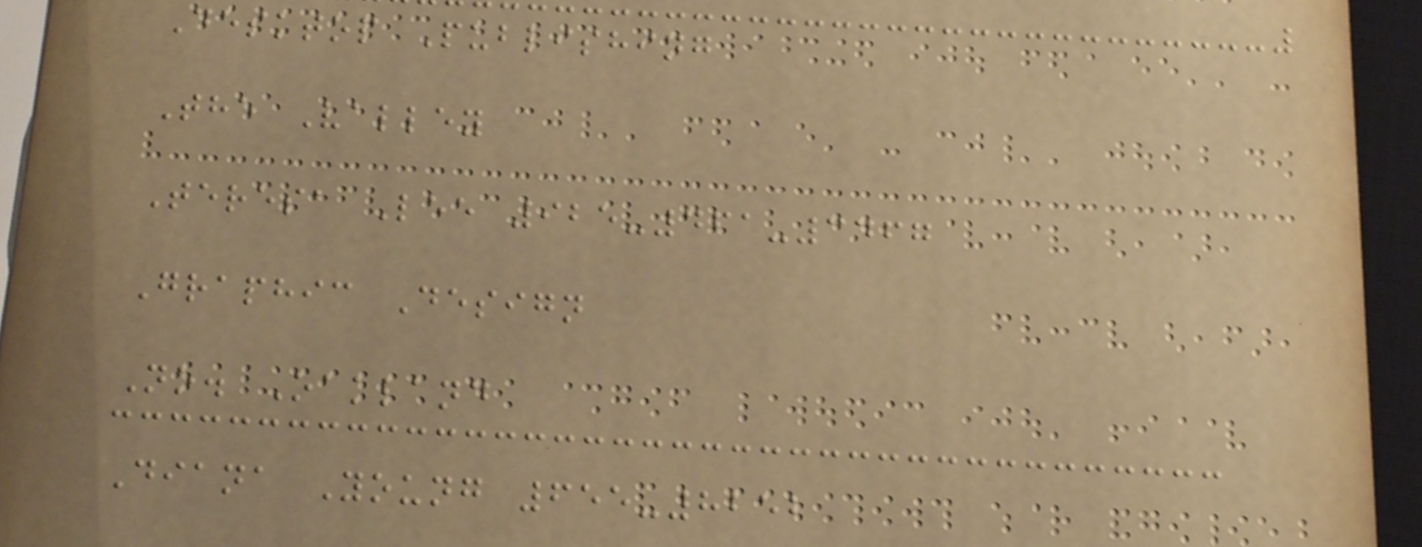Desktop Publishing
The Valley
Teresa Lee 925-461-3467
Graphic Design
No. Oakland
Diana Young 655-8252
